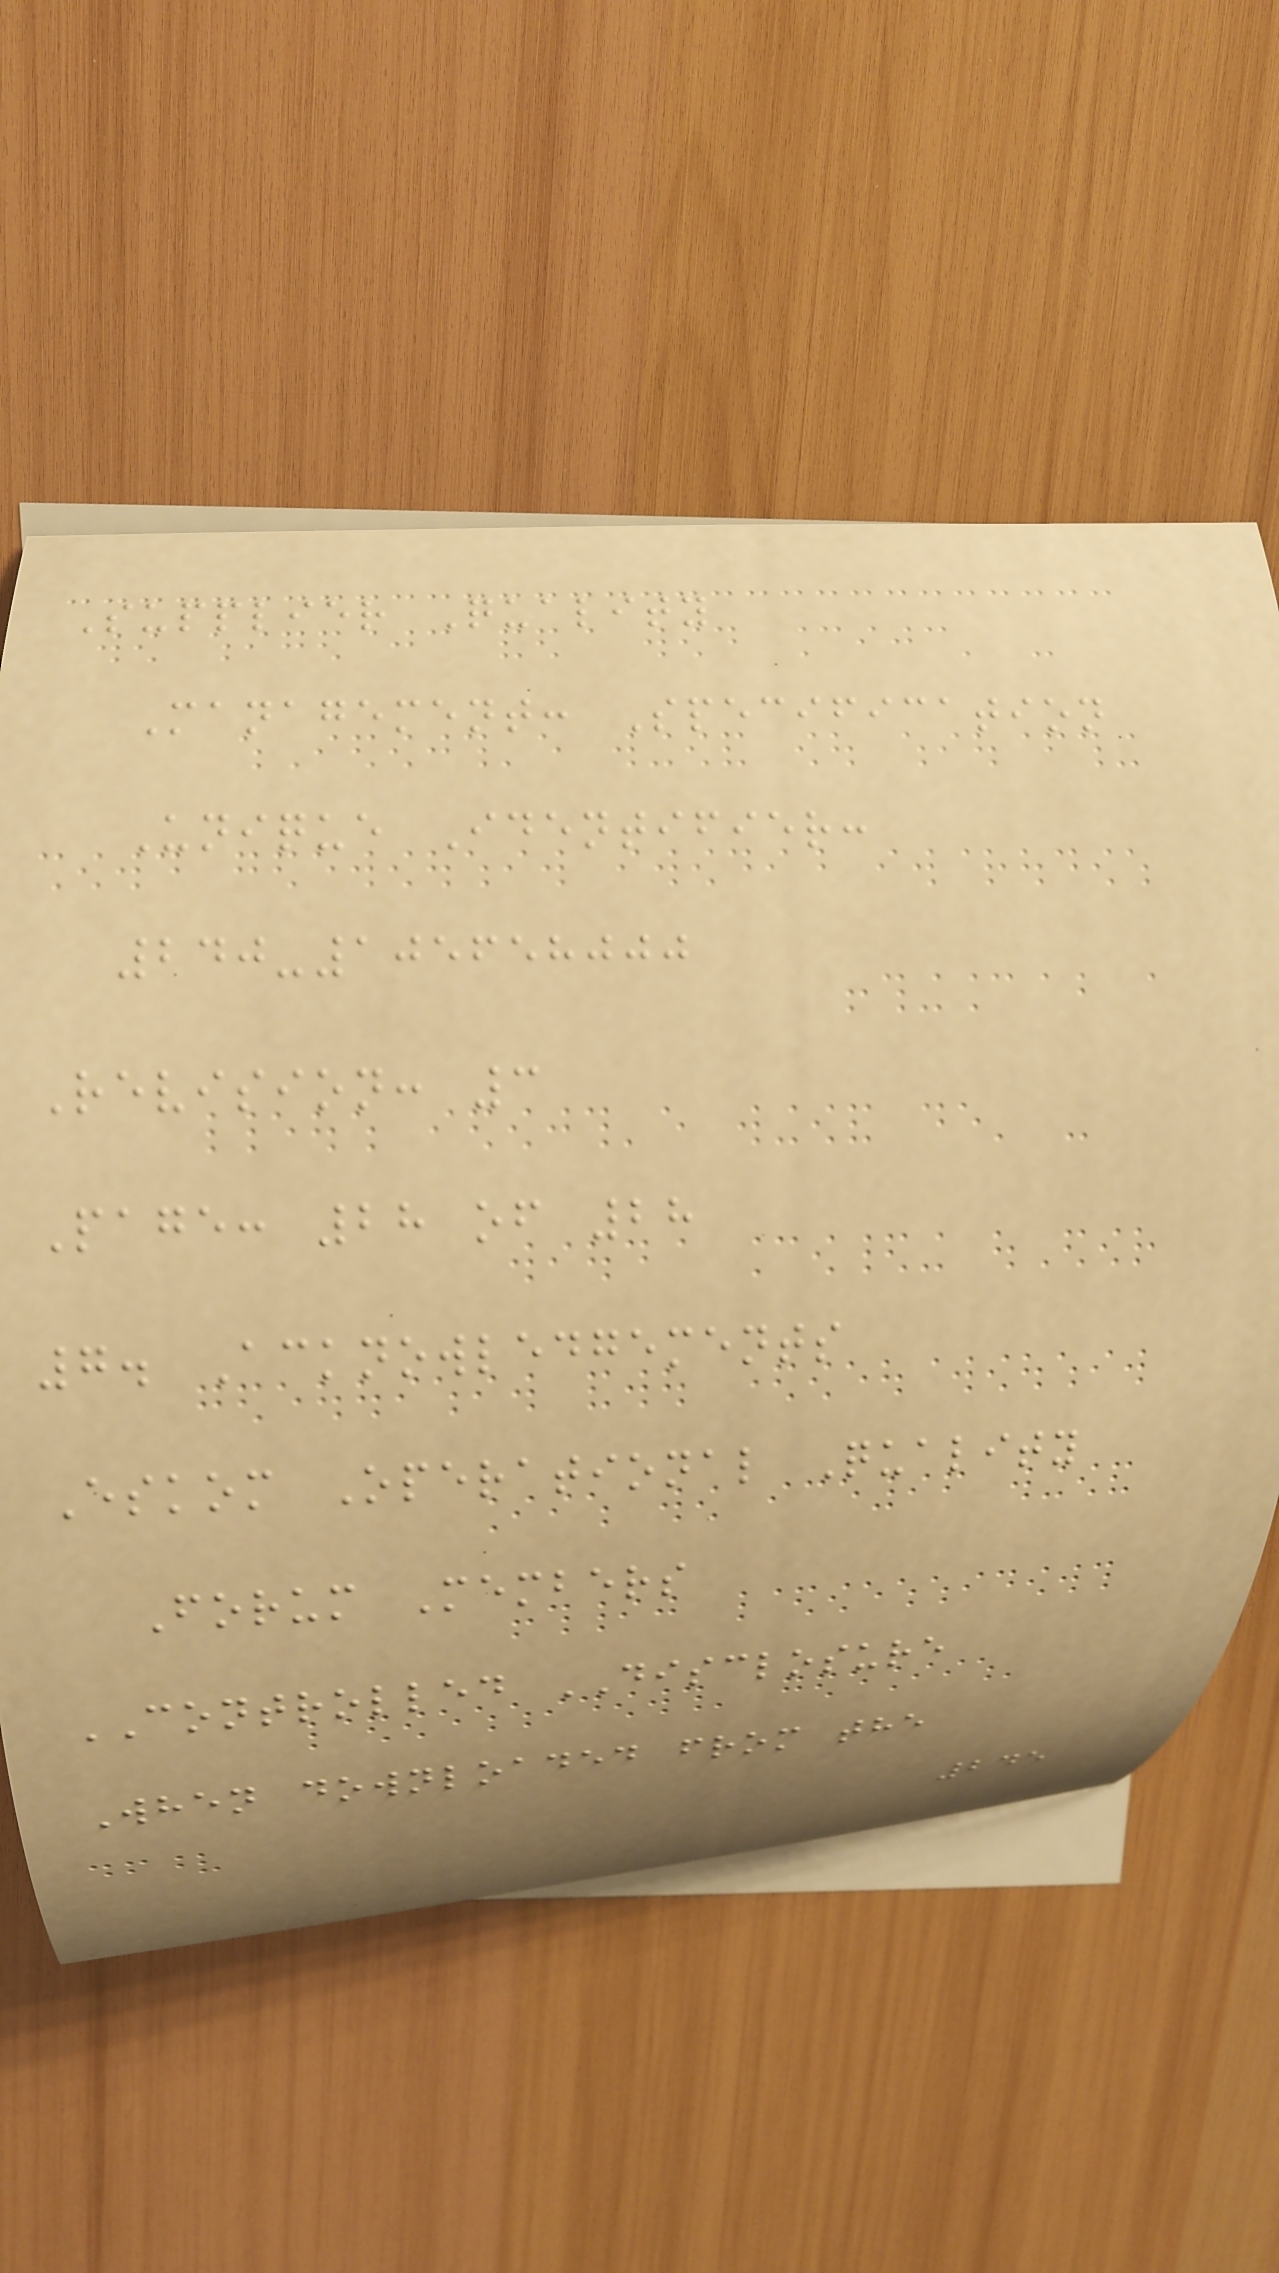Supplier Quality
Management: Specification
Unique Identifier:
240-105658000
Revision: 3
Page: 28 of 28
7. Acknowledgements
Eskom Operational Quality
Forum Members
CONTROLLED DISCLOSURE
When downloaded from the
245
